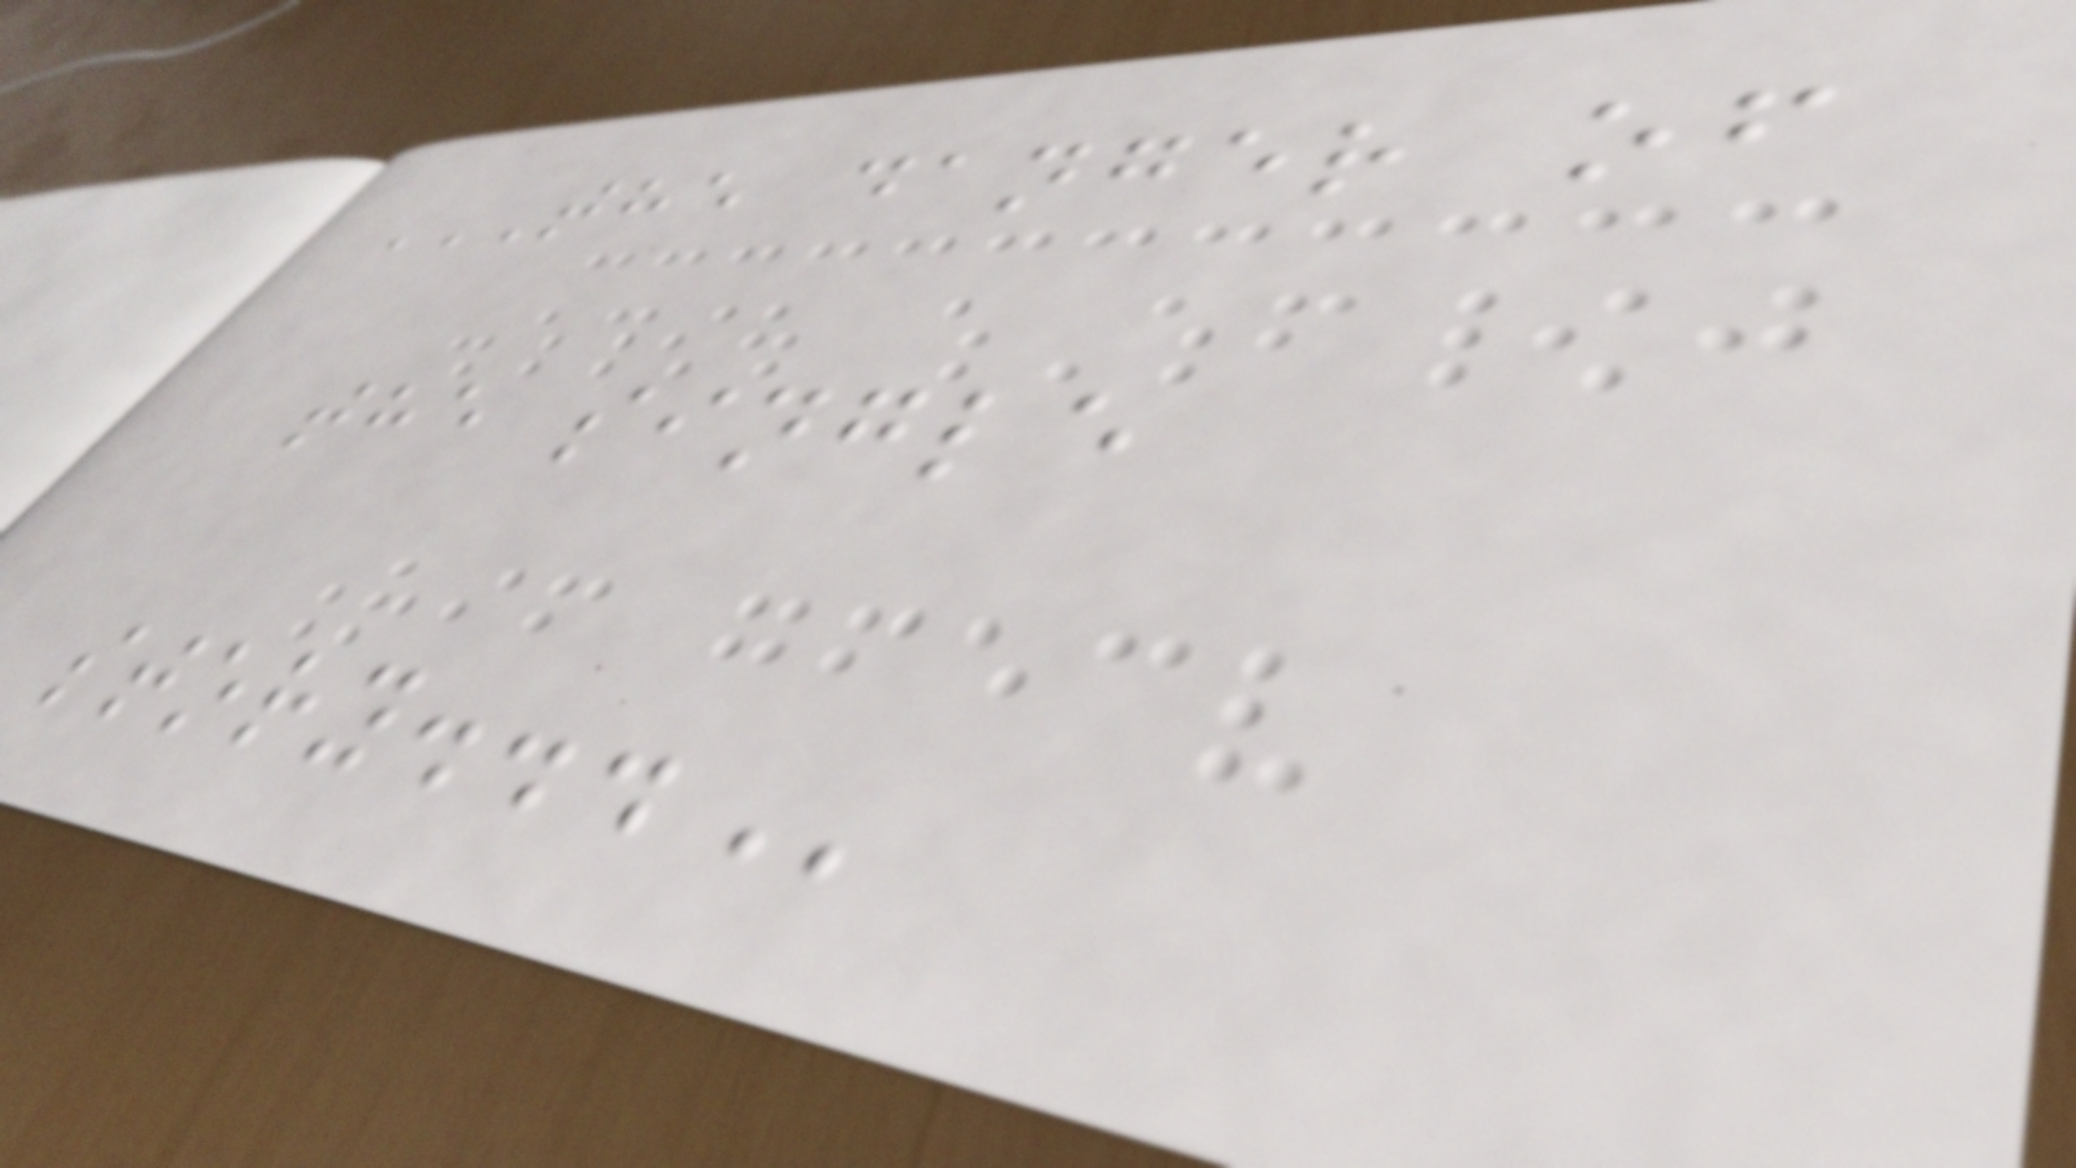THE DANGER OF
THE SINGLE
STORY...
